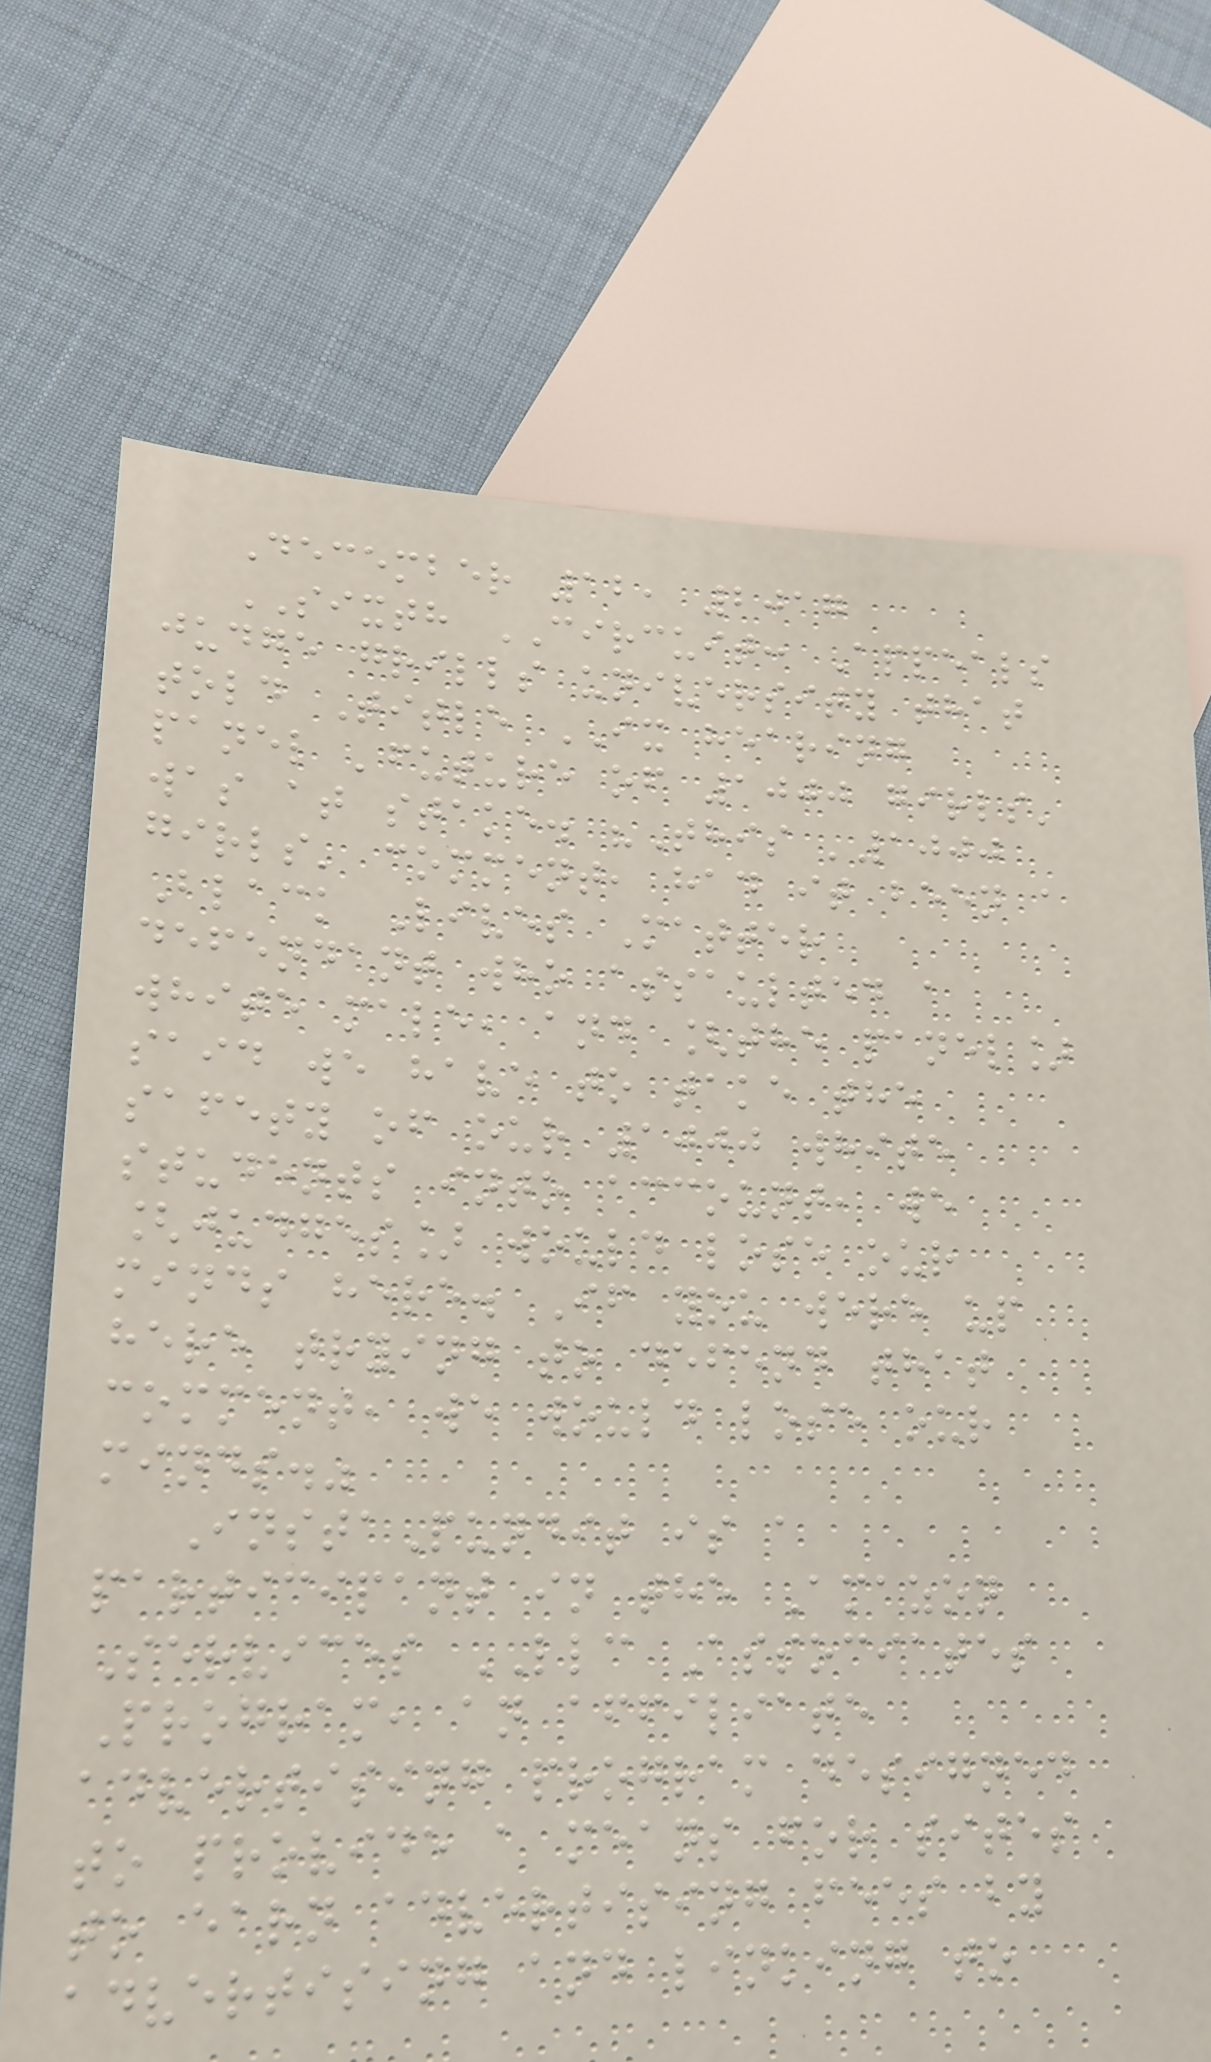December 12, 2017
SIXTH CIRCUIT: Appeals
judge grills university that
told Title IX hearing
panel 'future of 1000 girls'
was at stake. "This '1000
girls' comment, had it been a
Black Lives Matter
defendant who assaulted a
white male, and [the panel]
said we have to take the
safety of our 1000 white
students into account, we
[judges] would lose our
minds here. If you were up
here trying to defend that
comment, we would lose our
minds."
InstaPundit is a
participant in the Amazon
Services LLC Associates
Program, an affiliate
advertising program designed
to provide a means for sites
to earn advertising fees by
advertising and linking to
